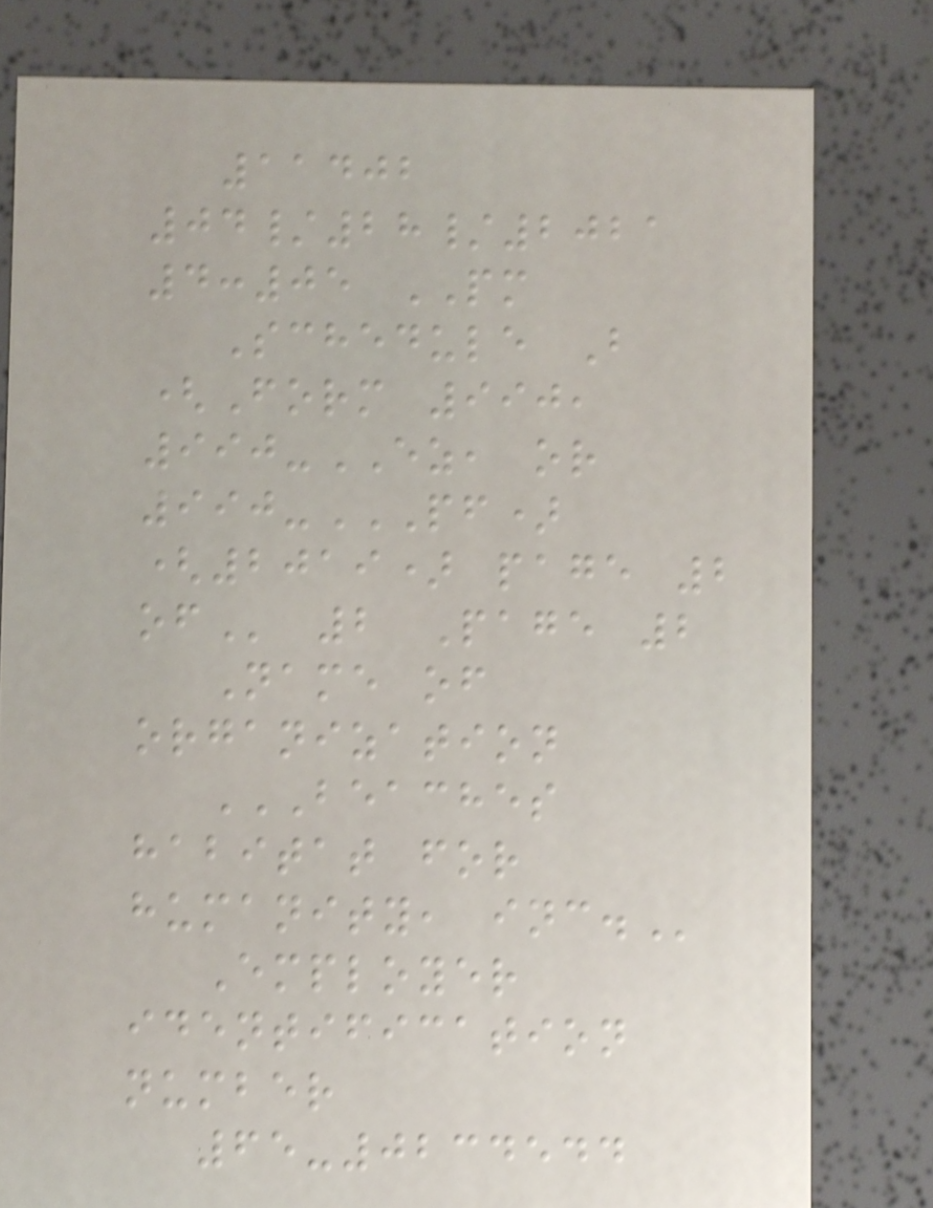11402
04/28/2021
4:05 PM
Schedule B
(Form 990,
990-EZ, or
990-PF)
(2019) PAGE 2
OF 2 Page 2
Name of
organization
BEACHES
HABITAT FOR
HUMANITY, INC.
Employer
identification
number
65-0234544
